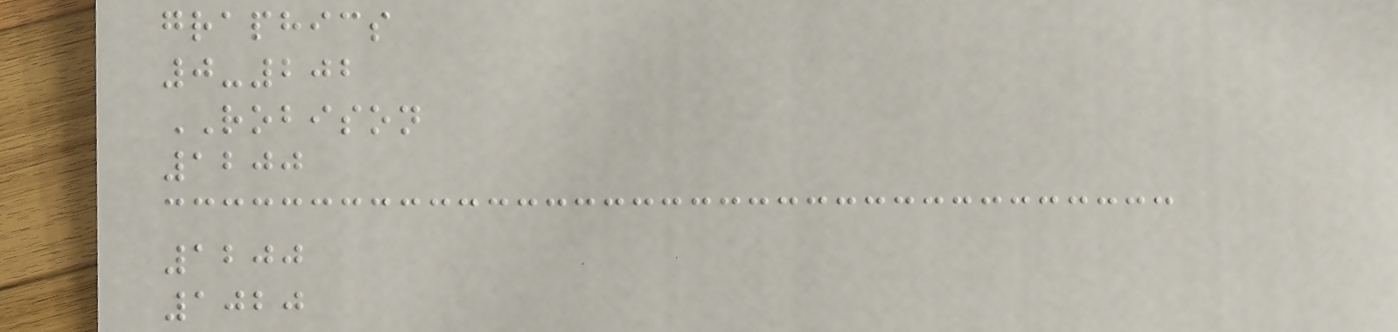graphics
0-202
ROBISON
1200
1200
1020
